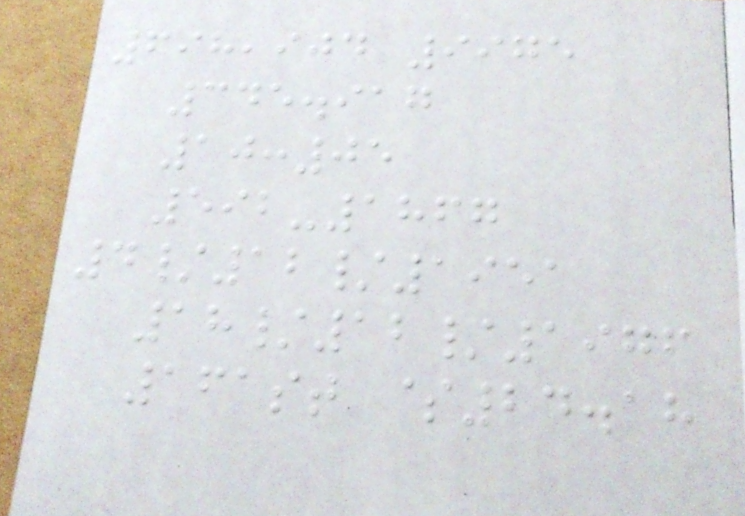698,904 9975
345.917
10:05
592-1867
4/12/1951
18/12/1976
161st $24.18
